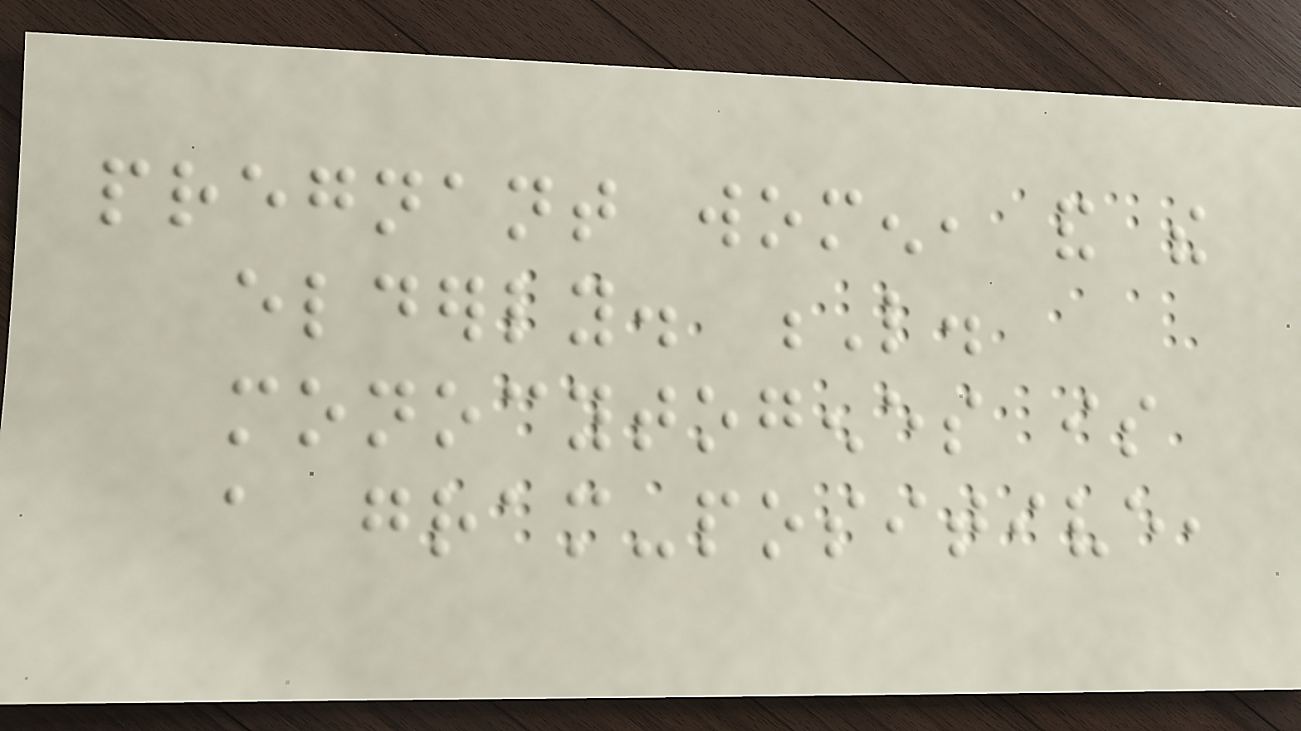pregnant women, and the
elderly. L.
monocytogenes is
a gram-positive,
